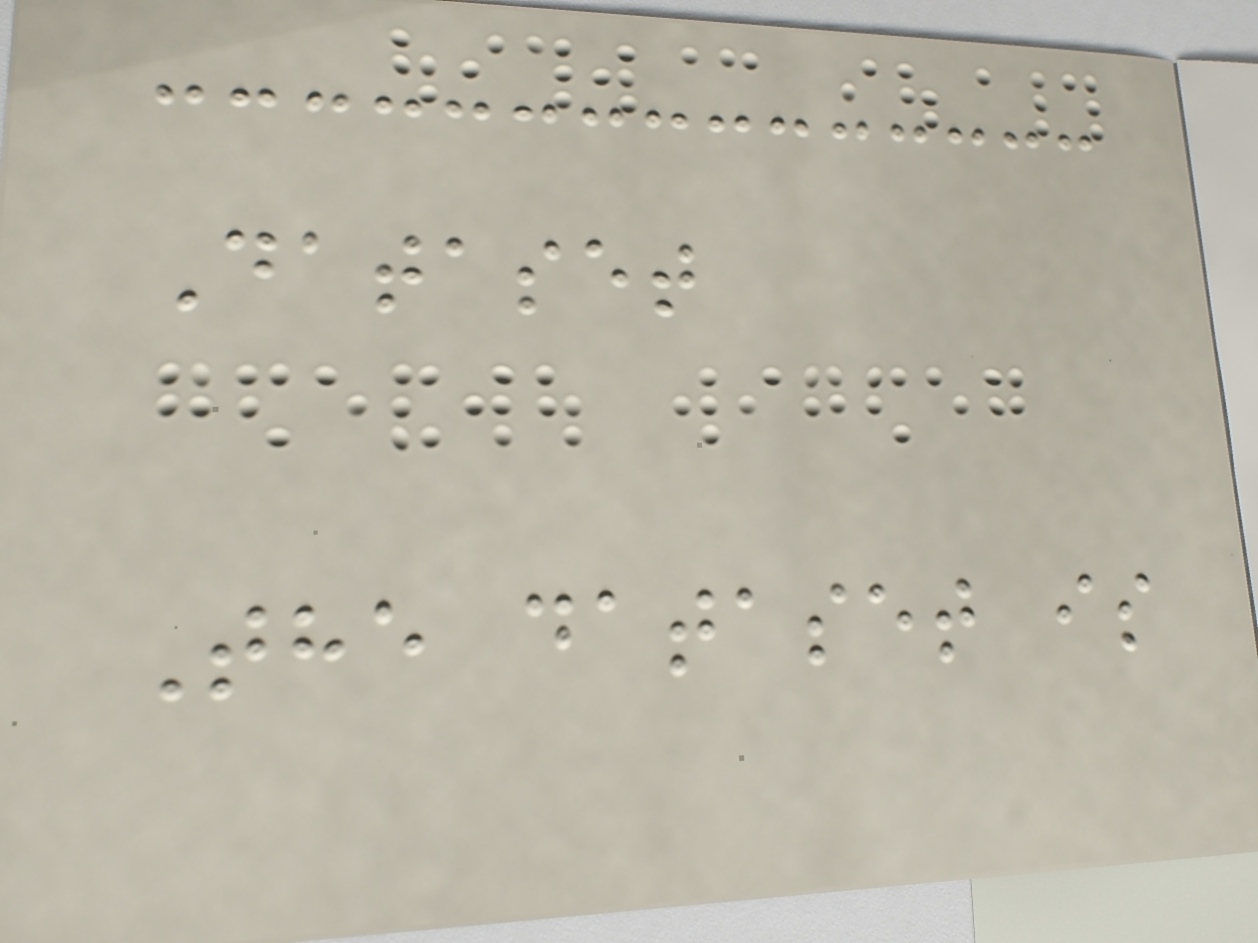Dataset
The dataset is
